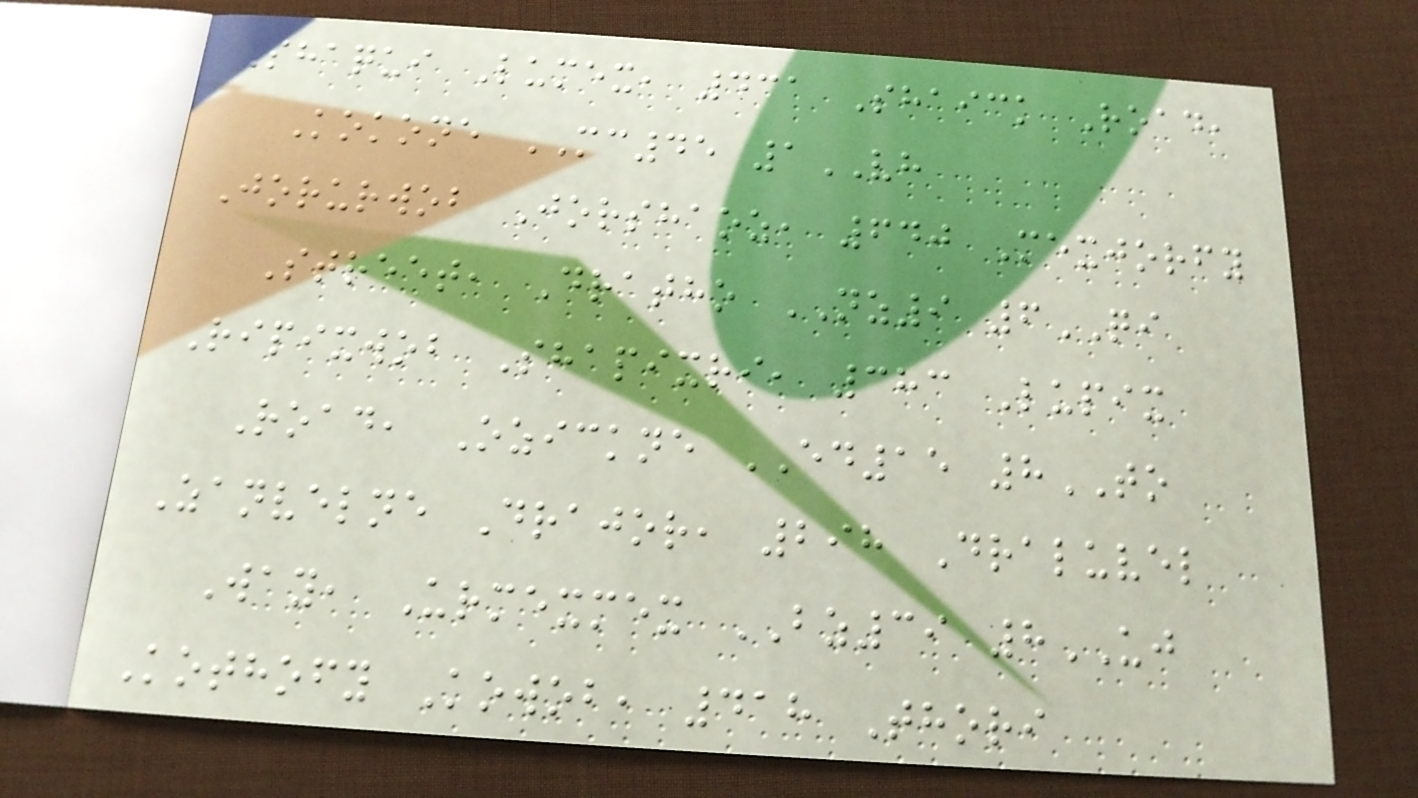Shaqui Lumex, 431 Shaick Road,
Kokone MC45 1VH
Jorurwob Jorshaoz, 640 Mexjorfy
Street, Dratho NZ9 6QI
Ripixwob Shapixri, 383 Lupix
Road, Ozickne ED15 8TO
Zanvelne Drajor, 298 Draluvel
Way, Urmexmex BZ39 8UJ
Kothofy Kowob, 418 Thori
